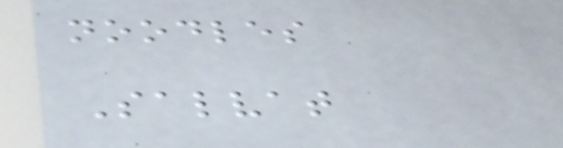noodles
Salvat
